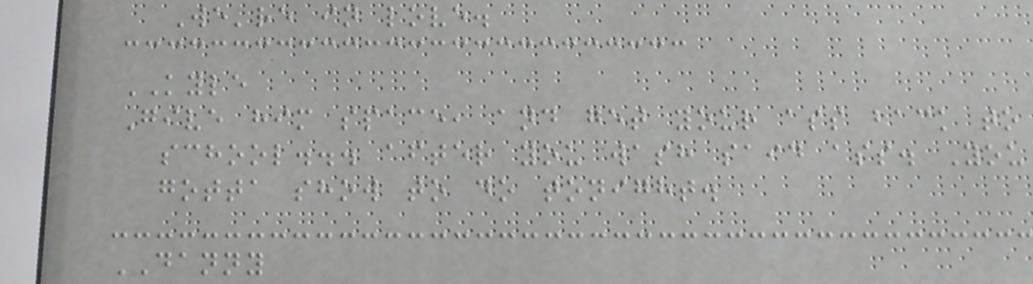We're in love.
KYLE
Give him space, and get your ass back to
school... after you wash said ass. You
gotta show to do tonight.
DANNY
